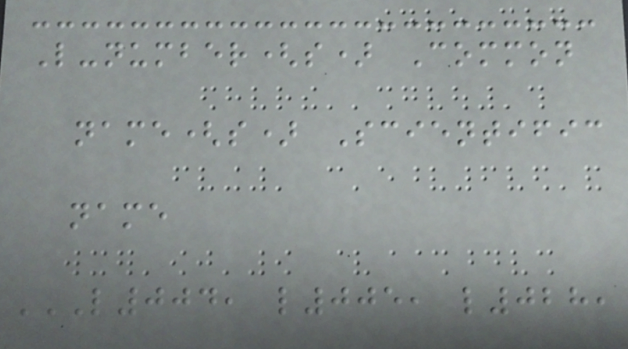L-number(s) Common
name(s) Scientific
name
L004, L005, L028,
